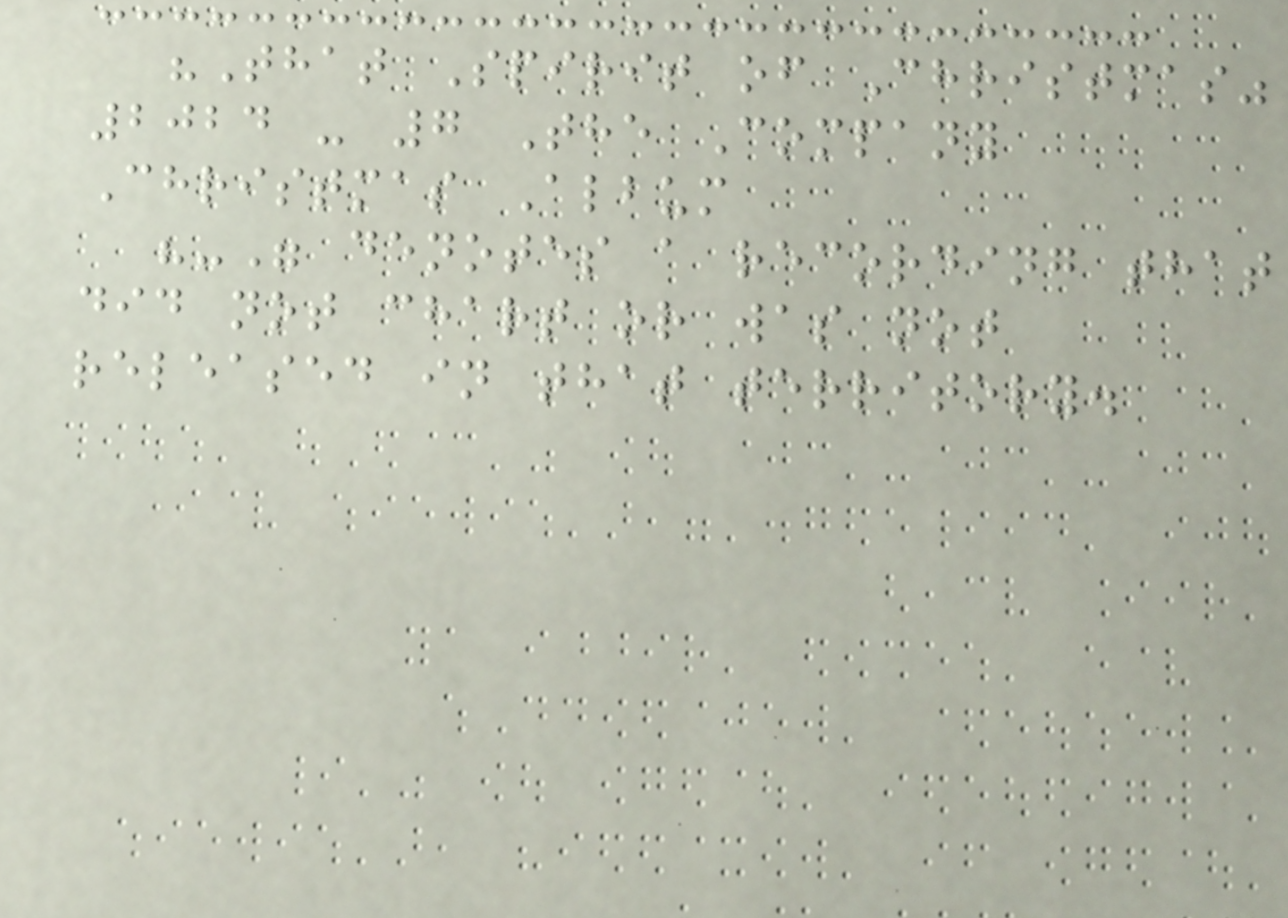"That Spirit of Christmas"
2024 - 7 The Company
Christmas Album
"-" denotes a recording that
did not chart or was not
released in that territory.
